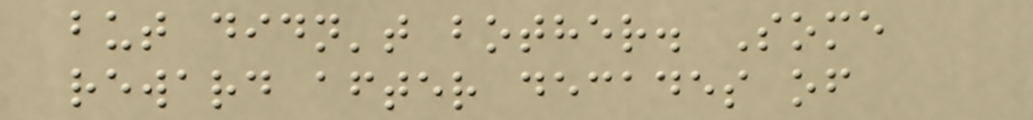but didn't bother. Some
reward after decades of
